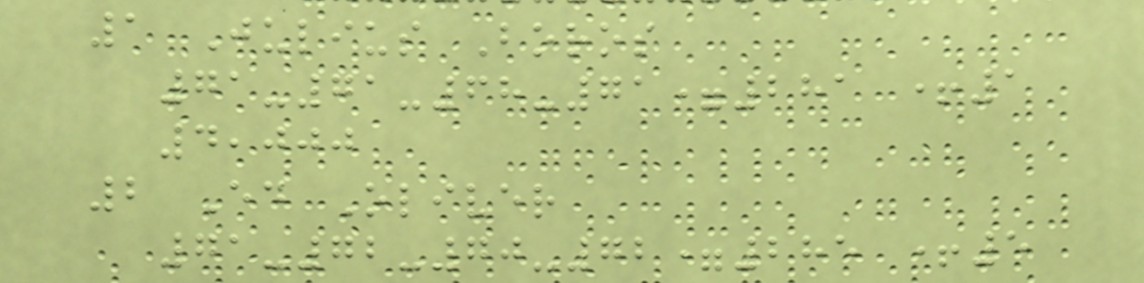1 Julius Boros
71-71-68-71=281 +1
4,000
2 Ed Oliver
71-72-70-72=285 +5
